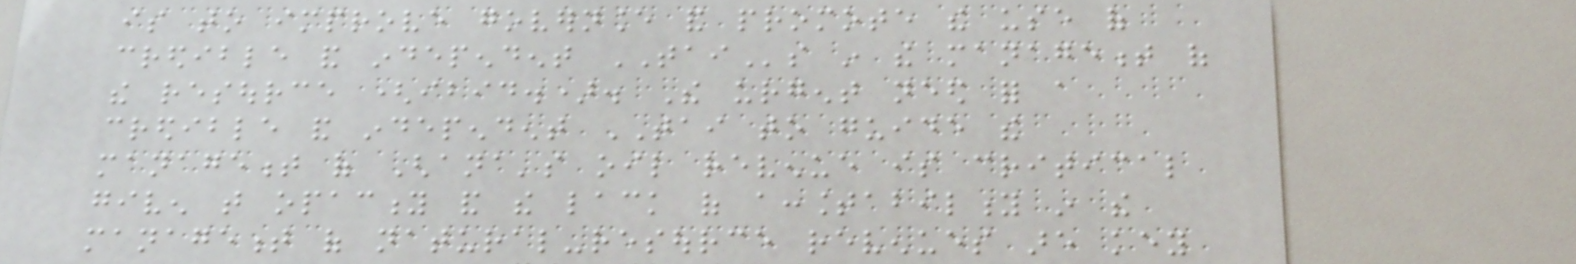is to improve governance and promote the use of
credible and independent TAIs in the management of
the resource (ibid.). The urgent need for a
credible and independent TAI to guide the
management of Ghana's oil revenue is critical
given that opacity and the lack of accountability in the
management of natural-resource revenues are key
